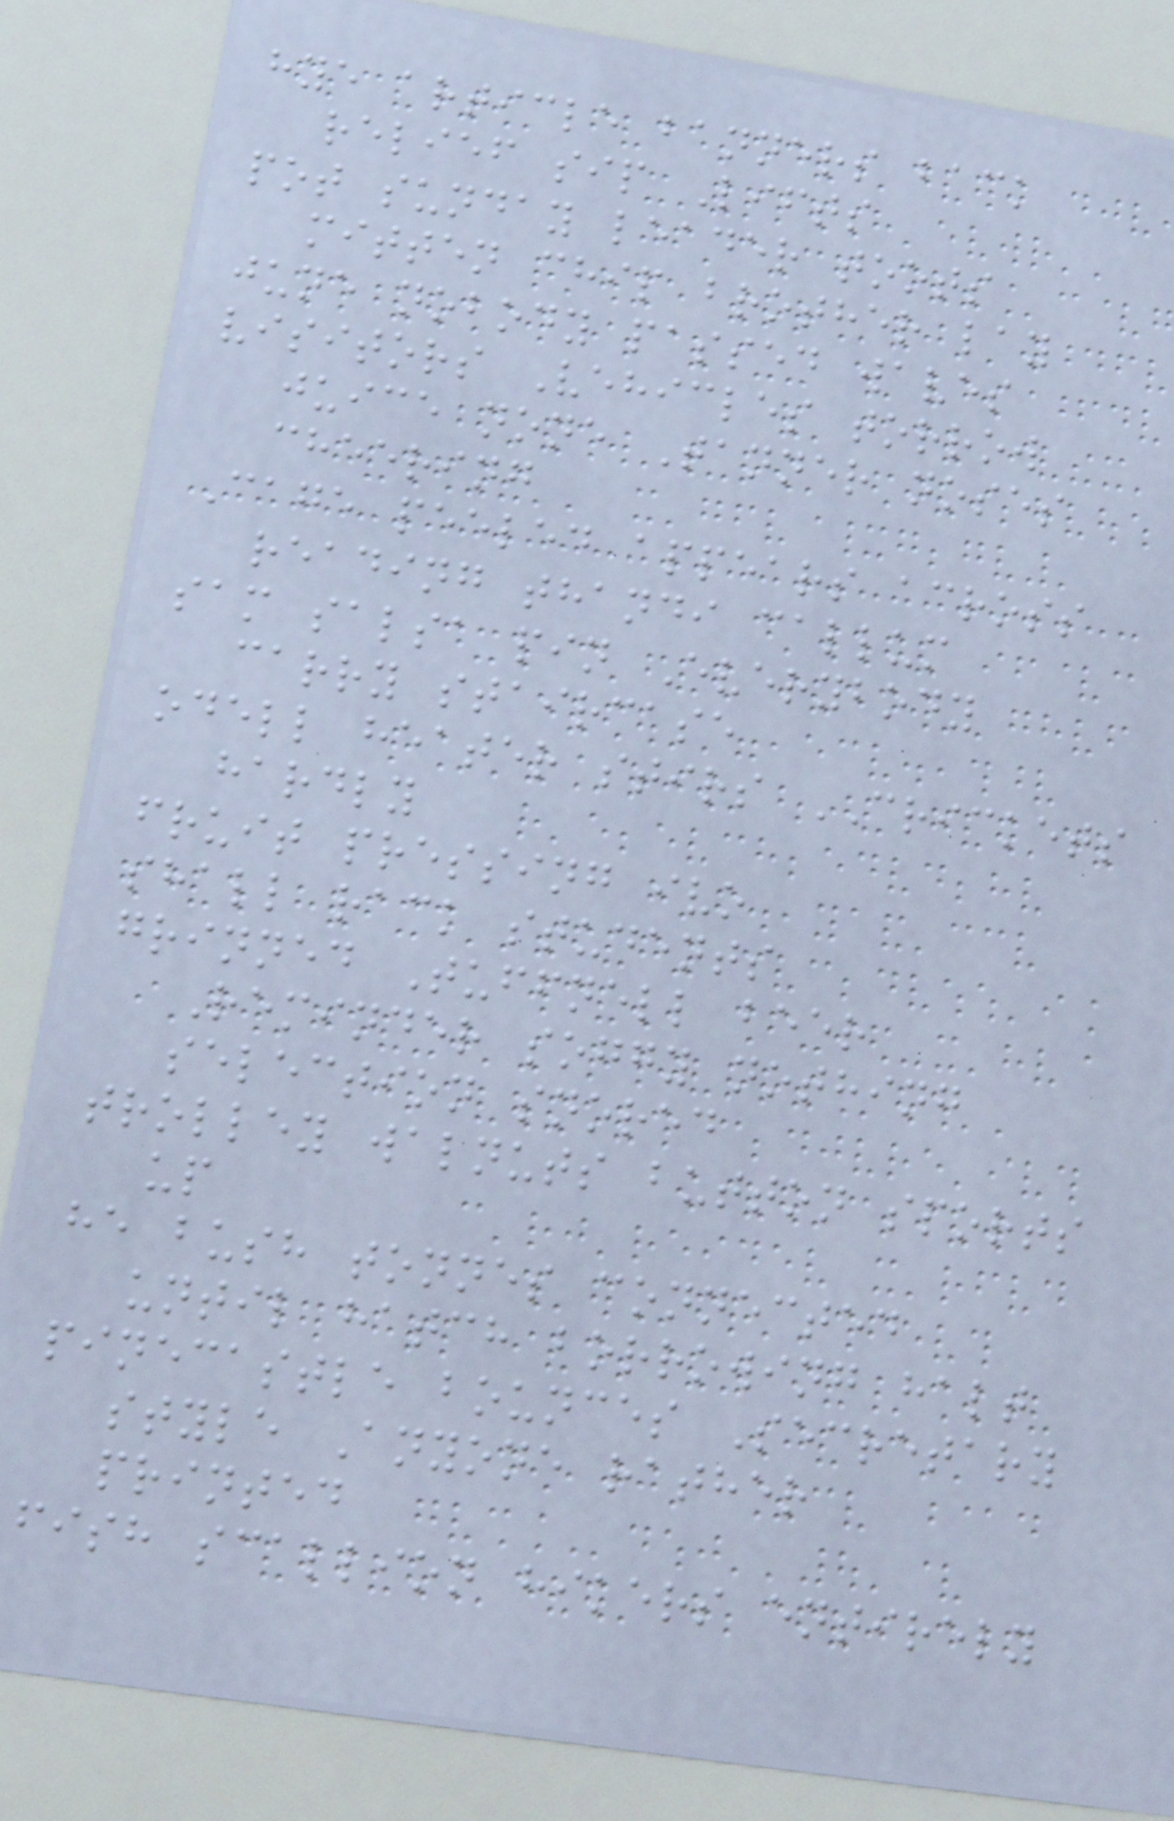hye article banners back
relief sip Lifts
pot sunday leader toots
mitten chip brother lay
june nobody passed waves
visitors Vehicles torrow
juice none Tanner noses
cheering
Cage peeled appears across
reading thandi callum
sam salsa pin Everybody
carry staircase
odell heater stirs CRICKETS
hardly
fruit pressing ivo
shall rack students
grinned Tuffnell beer
Reminder soggy nothing
selection snored
trolley walnuts button sports
up
he bush tonnes connected
until hatch borrowing halt
pinecastle bounces Secretary
style Anyone rather
printed
fish scallion hikers entirely
